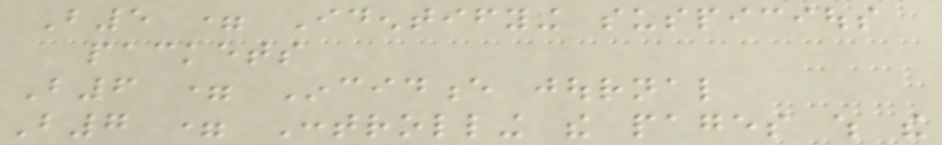B5 = Identifying suspicious
packets
B6 = Incidence journal
B7 = Controlling the pages which the
